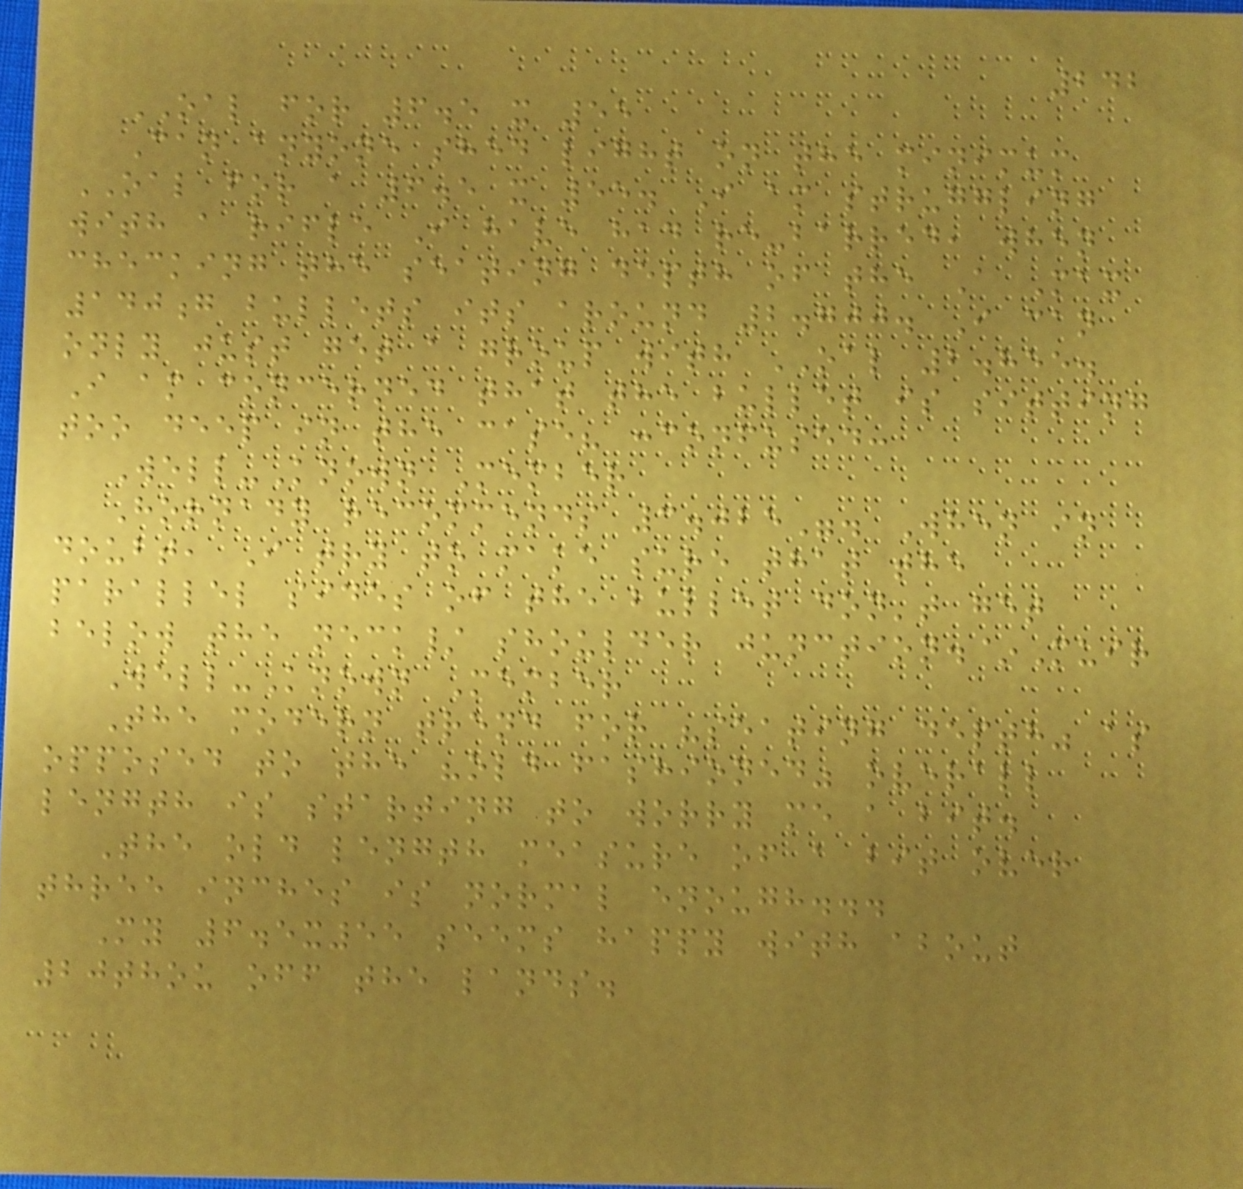242
OAL for 6.5 x 55
Can anyone shed light on the minimum
OAL for a 6.5 x 55. I am struggling
with a rifle I have had re-barred, when
checking the seating depth of the A Max
140g bullets its around 2.700. I can
only just get a group with OAL 2.855.
I am concerned that the bullet is sitting
too deep in the case? :confused:
Well-Known Member
Hornady recommends 3.025". When in
doubt, I try to make sure that the
parallel sides of the bullet don't get
below the neck/ shoulder junction.~Muir
Well-Known Member
The modern trend for "seating depth" as
opposed to the "old fashioned" overall
length is starting to worry me a bit.
The old length measure of a bit over
three inches is normal enough...
My 6.5x55 seems happy with about
20thou off the lands.
